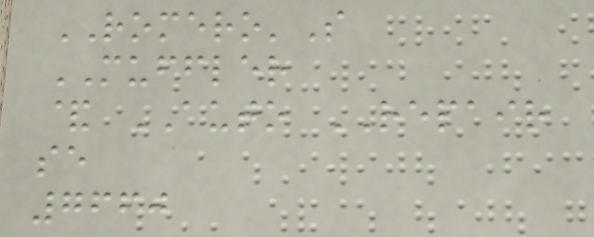ROMERO'S
MUFFLER
& AUTO REPAIR
se
7660
